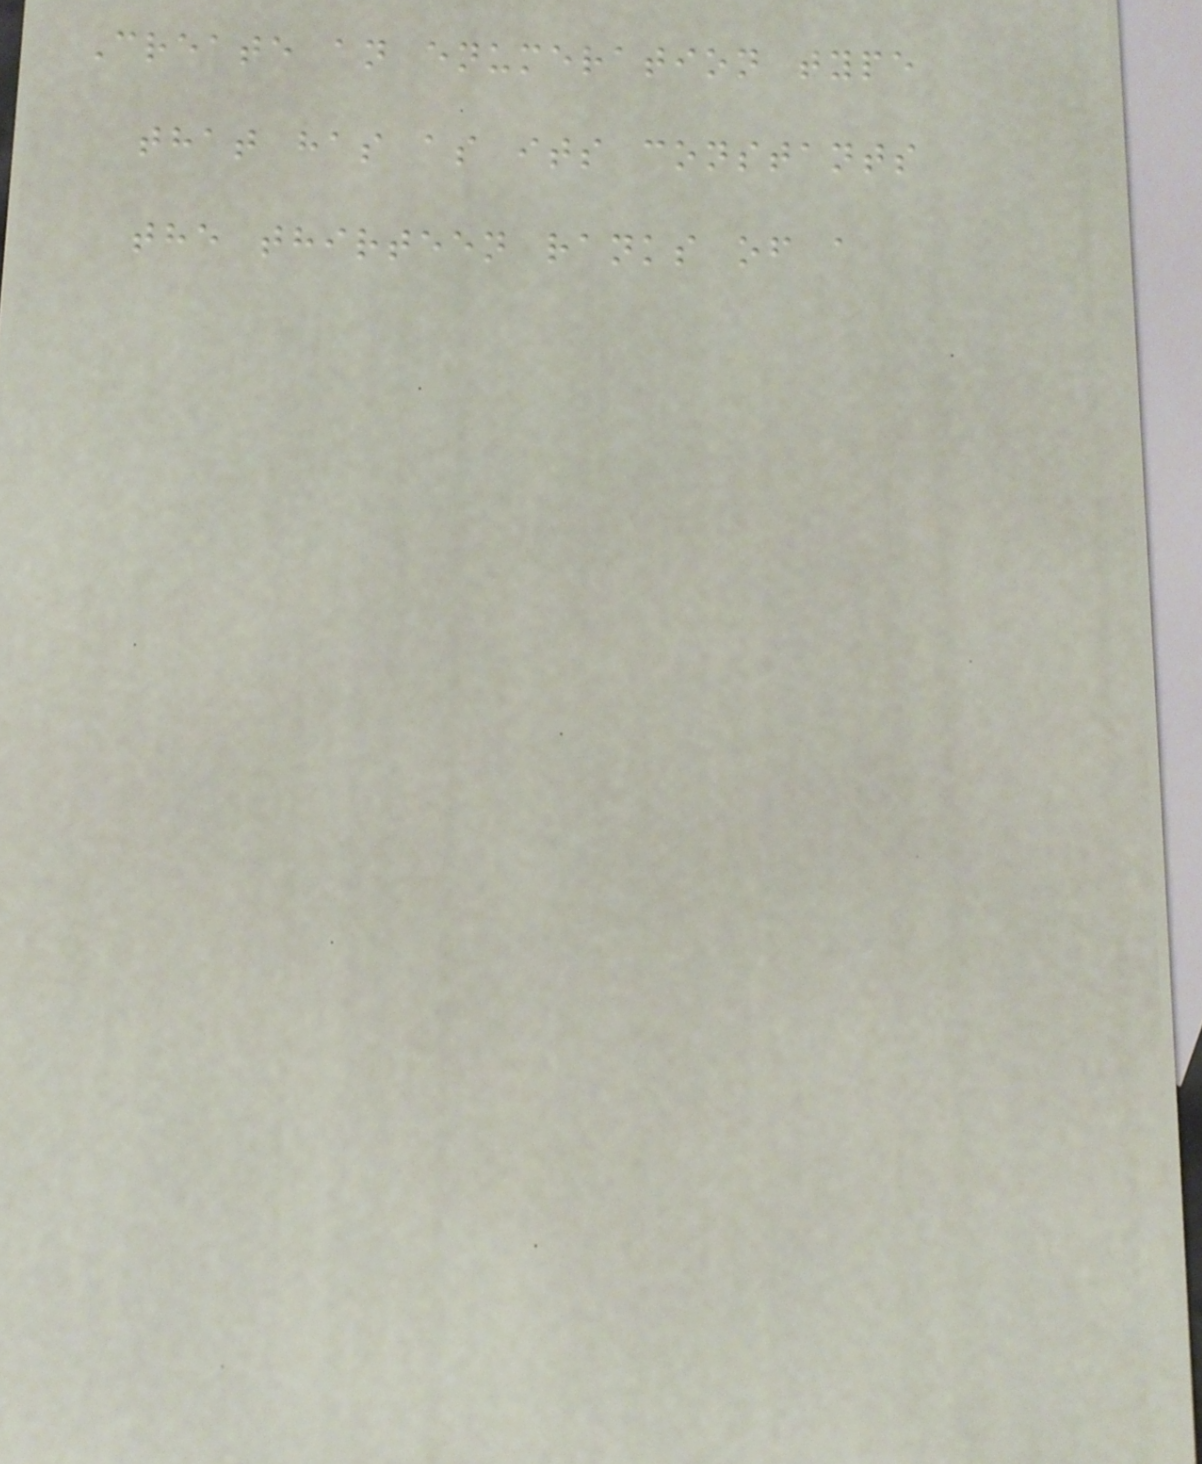Create an enumeration type
that has as its constants
the thirteen ranks of a
